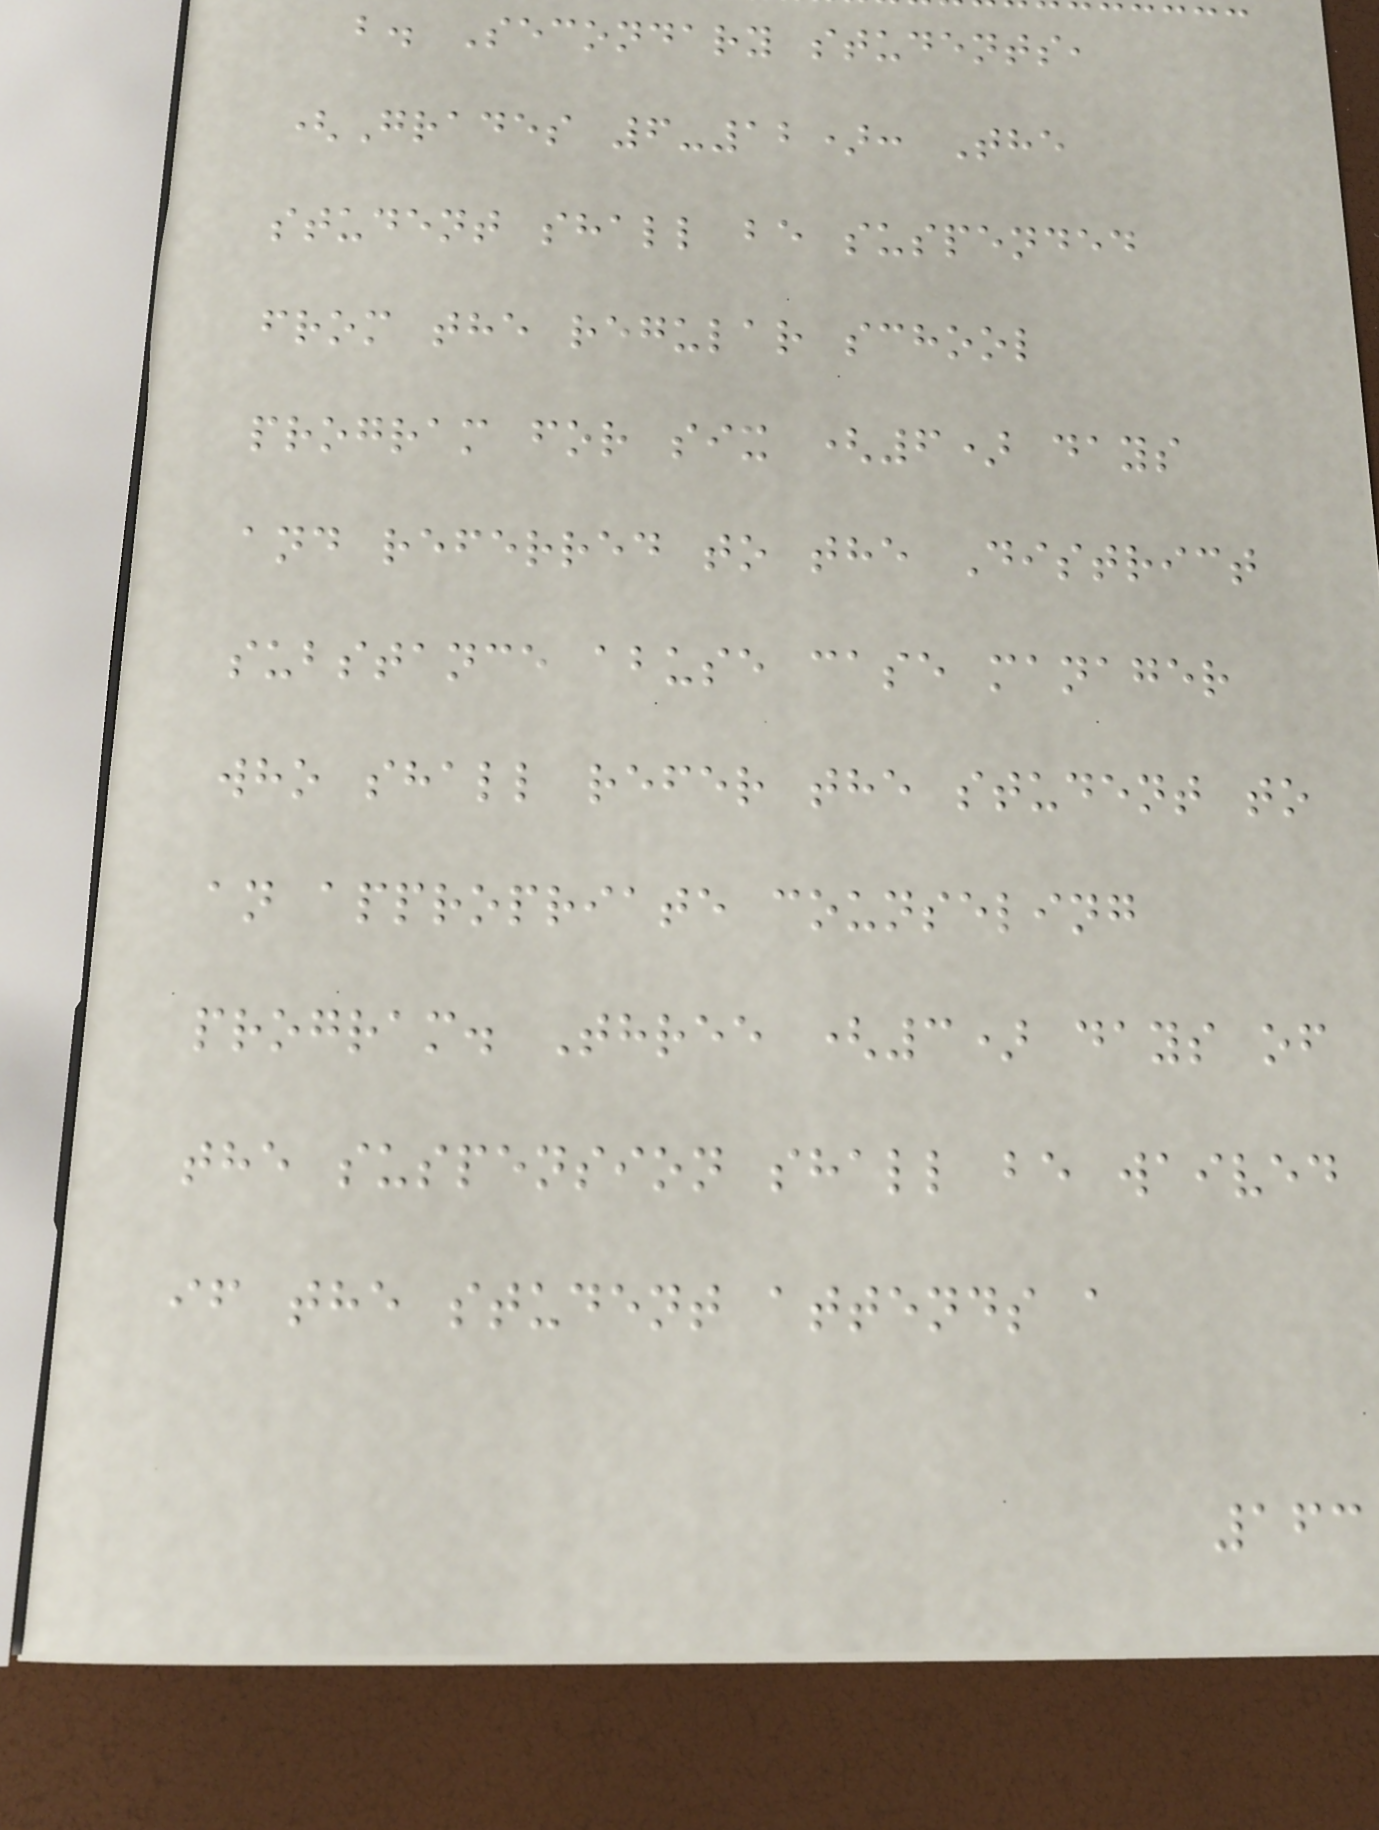b. Secondary students,
(Grades 6-12): The
student shall be suspended
from the regular school
program for six (6) days
and referred to the District
substance abuse case manager
who shall refer the student to
an appropriate counseling
program. Three (3) days of
the suspension shall be waived
if the student attends a
163
